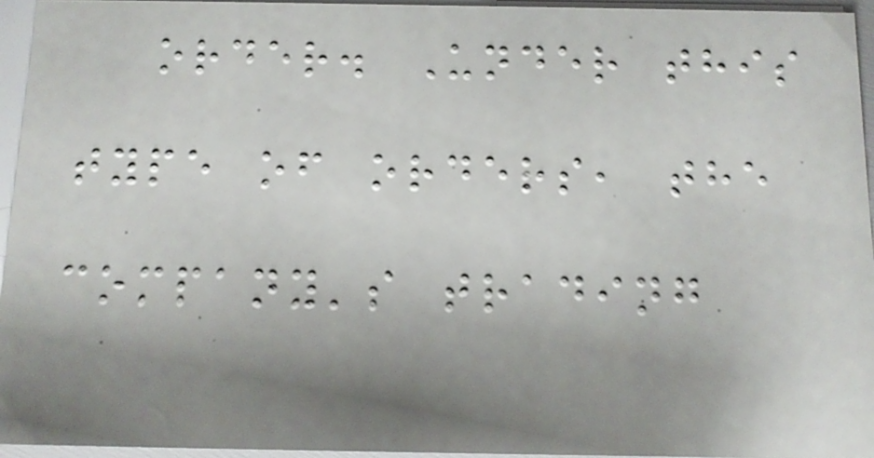order. Under this
type of orders, the
company's trading
